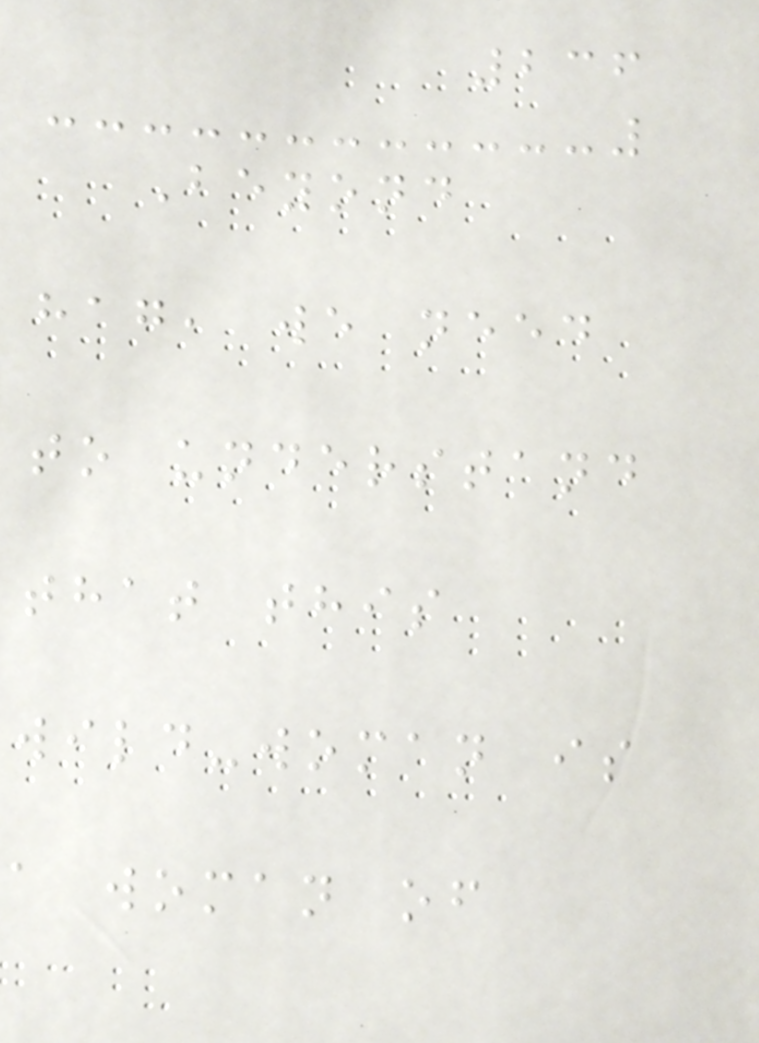236
Beyond
hag, we need
to understand
that this
wild-woman is
a woman of
